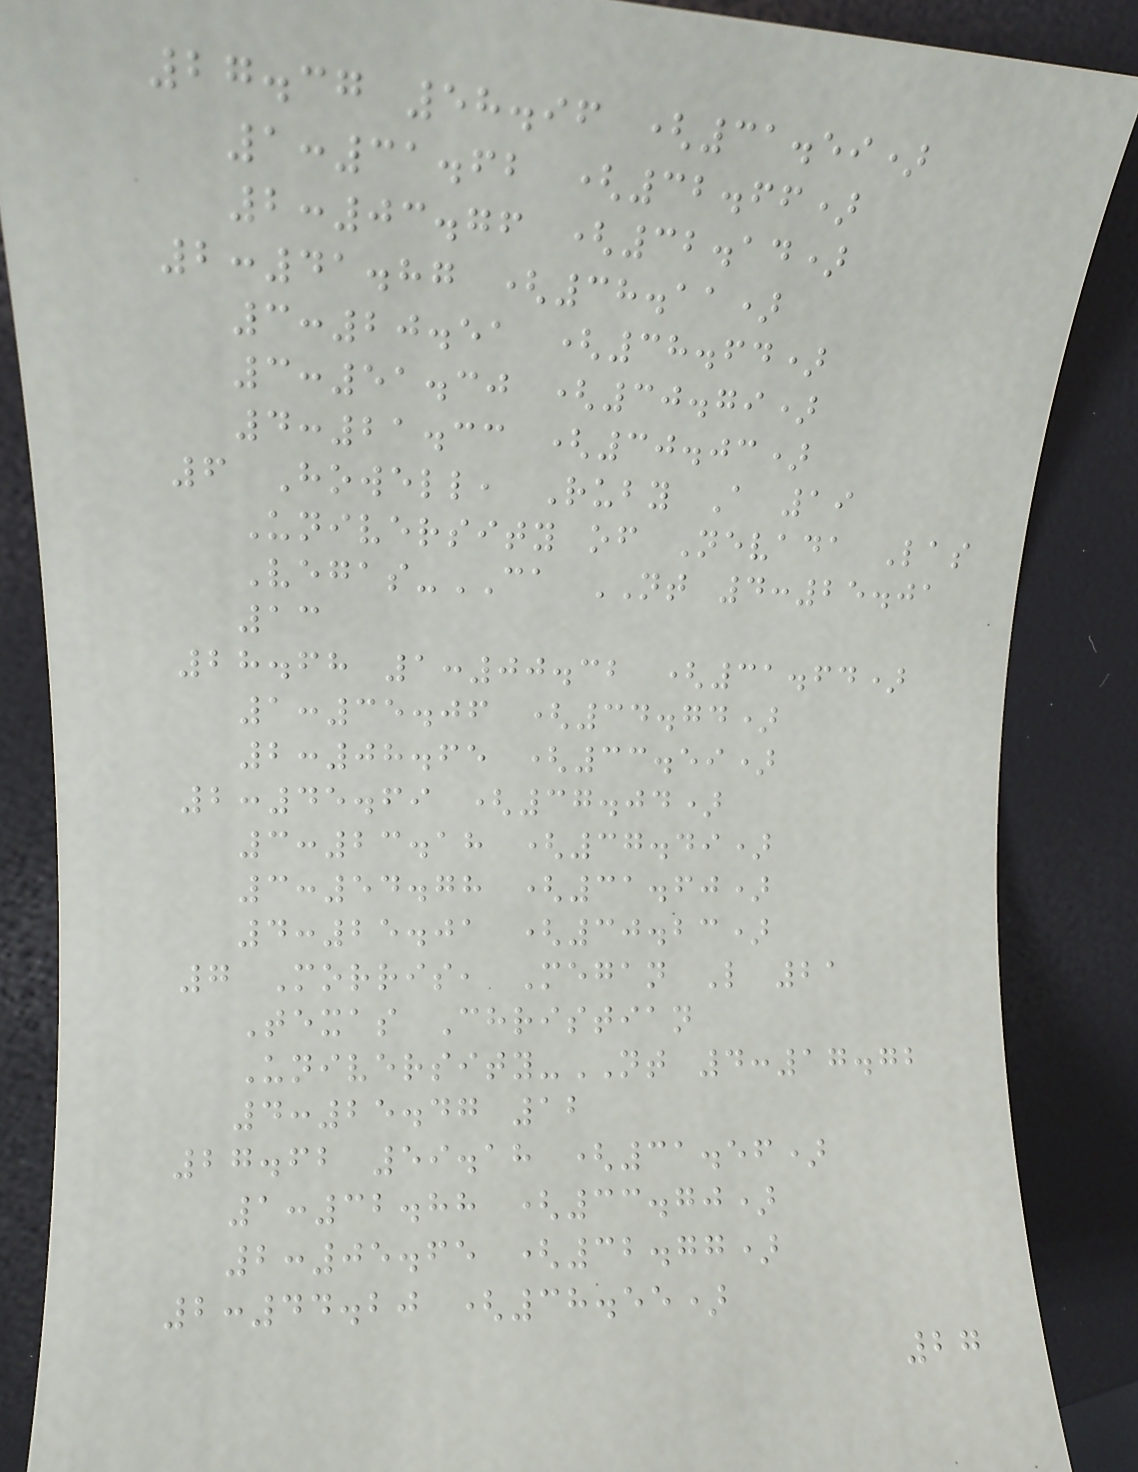27.37 58.96 (31.59)
1:31.62 (32.66)
2:03.76 (32.14)
2:41.87 (38.11)
3:20.51 (38.64)
3:51.30 (30.79)
4:21.33 (30.03)
6 Howell, Ruby A 19
University of Nevada Las
Vegas-CA NT 4:25.01
13
28.68 1:00.32 (31.64)
1:35.06 (34.74)
2:08.65 (33.59)
2:45.69 (37.04)
3:23.18 (37.49)
3:54.78 (31.60)
4:25.01 (30.23)
7 Morris, Megan L 21
Texas Christian
University-NT 4:17.72
4:25.47 12
27.62 59.18 (31.56)
1:32.88 (33.70)
2:05.65 (32.77)
2:44.20 (38.55)
27
